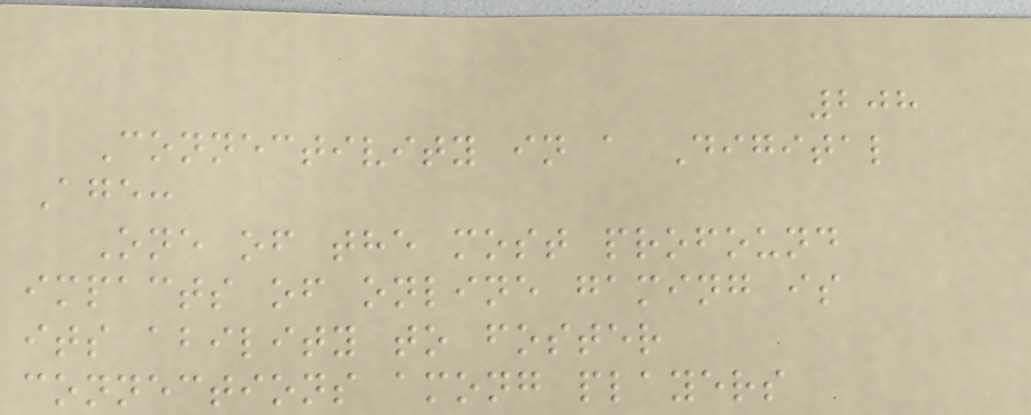208
Connectivity in a Digital
Age:
One of the most profound
impacts of online gaming is
its ability to foster
connections among players
